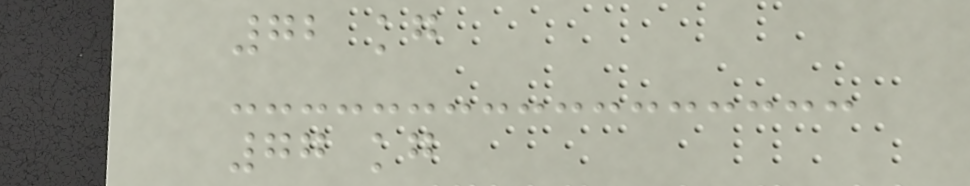72 kg
77 kg
